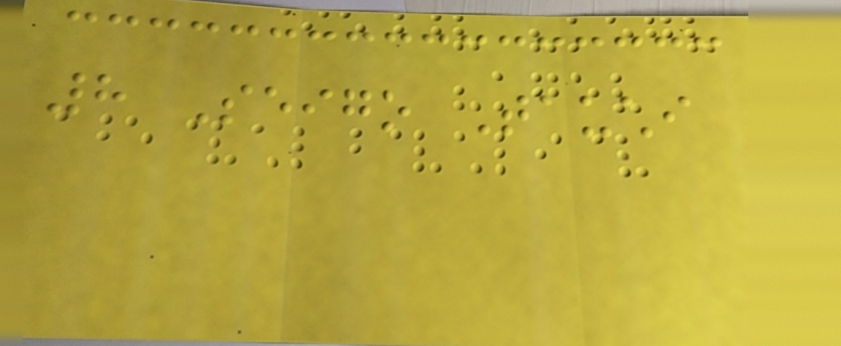8 Seigo Tauchi
